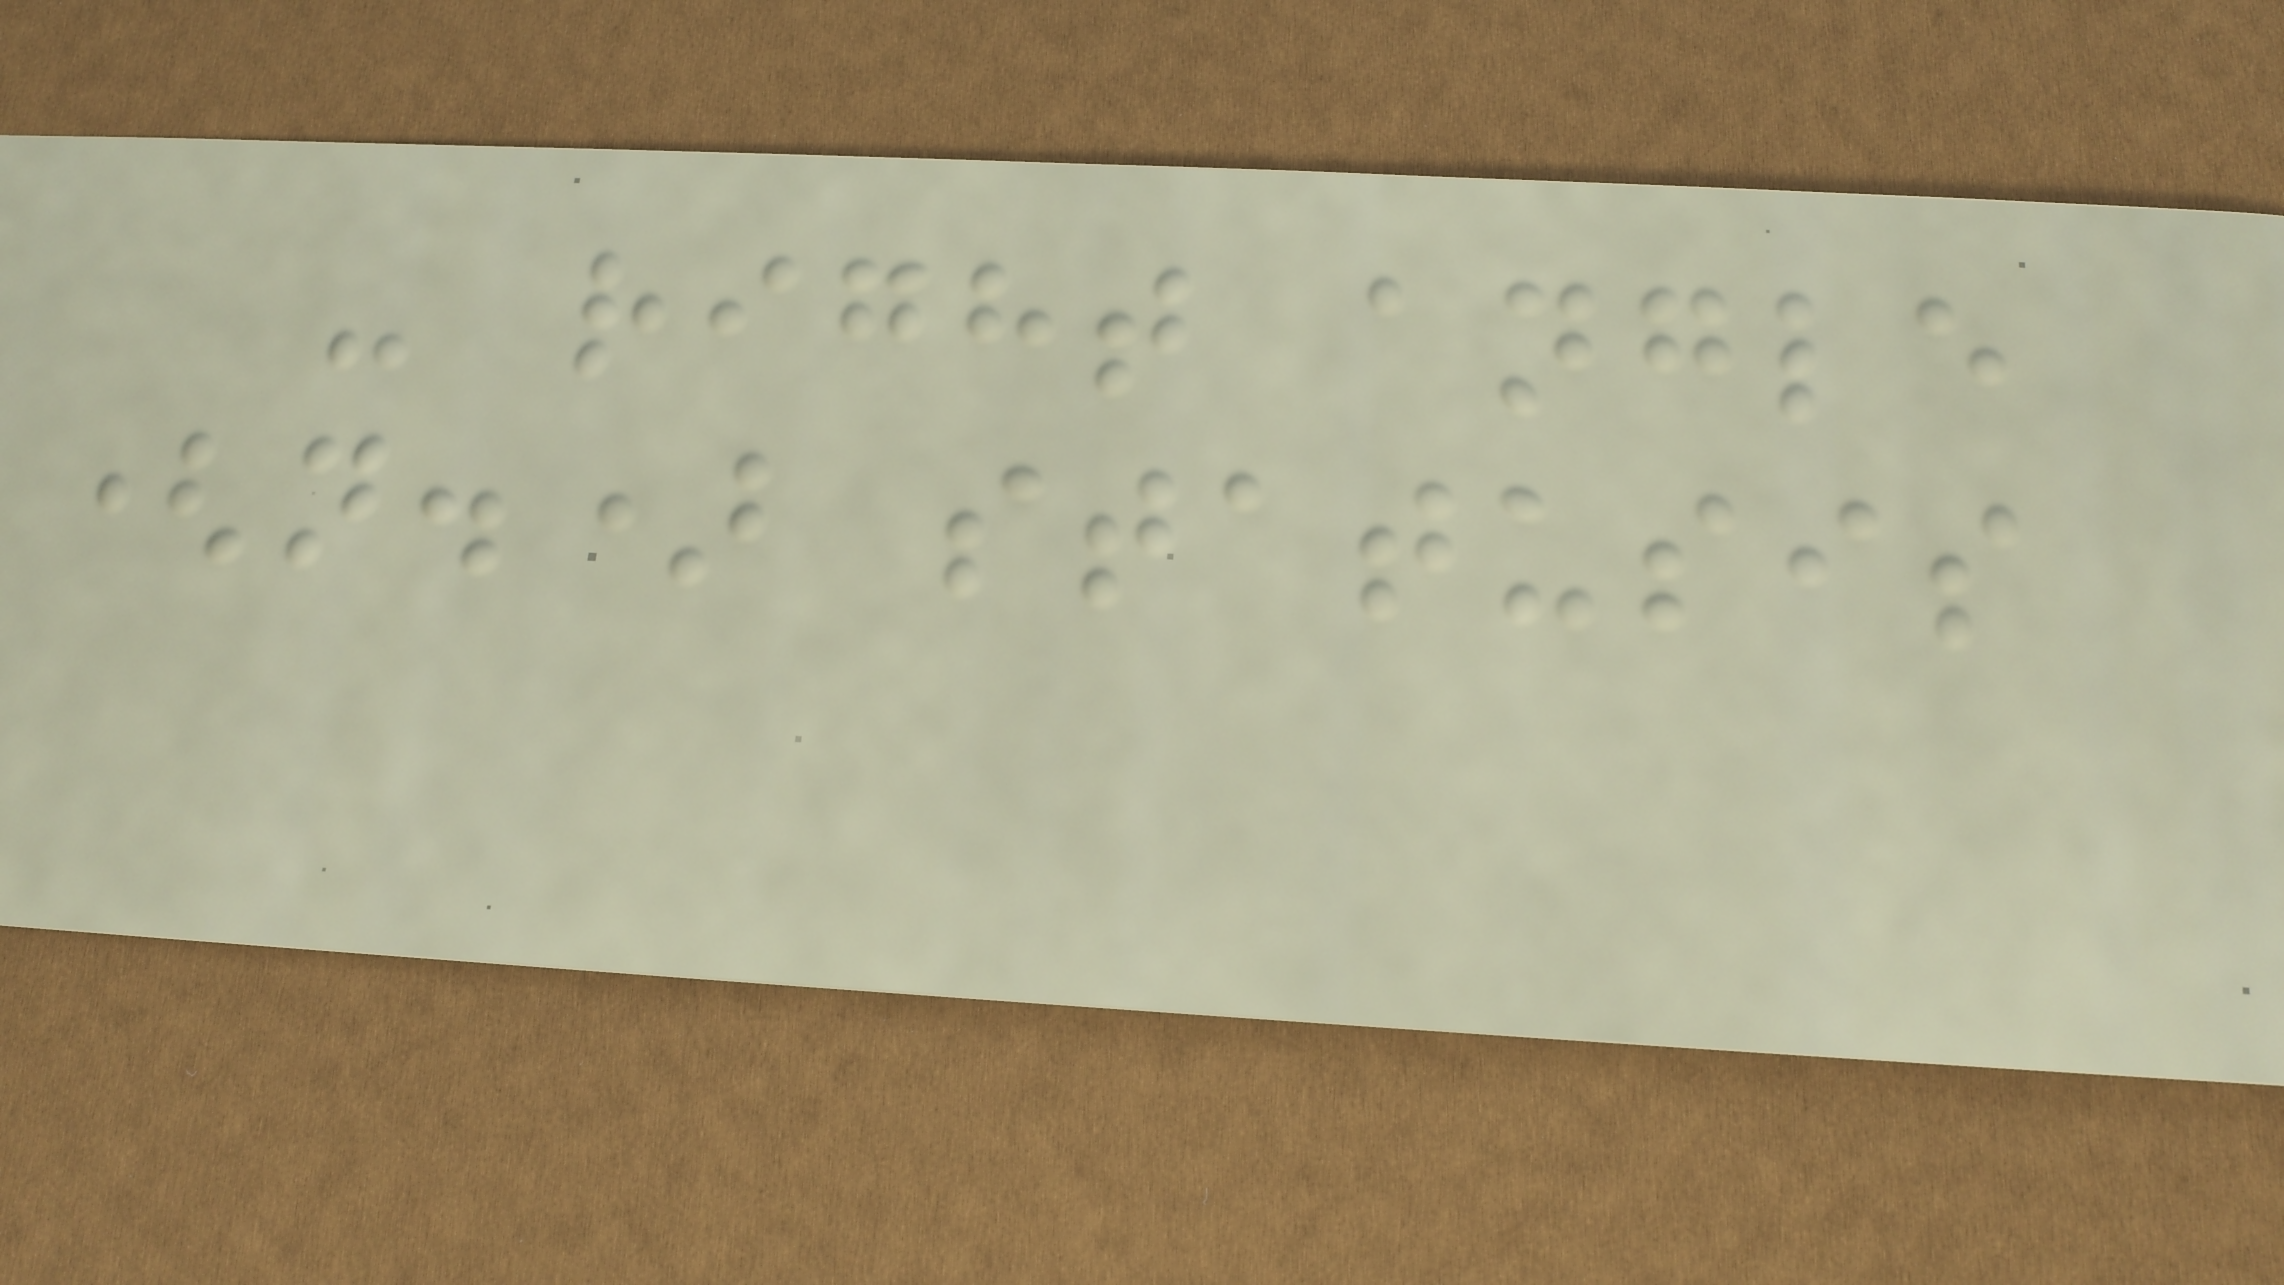- right angle
(n.) statusis
